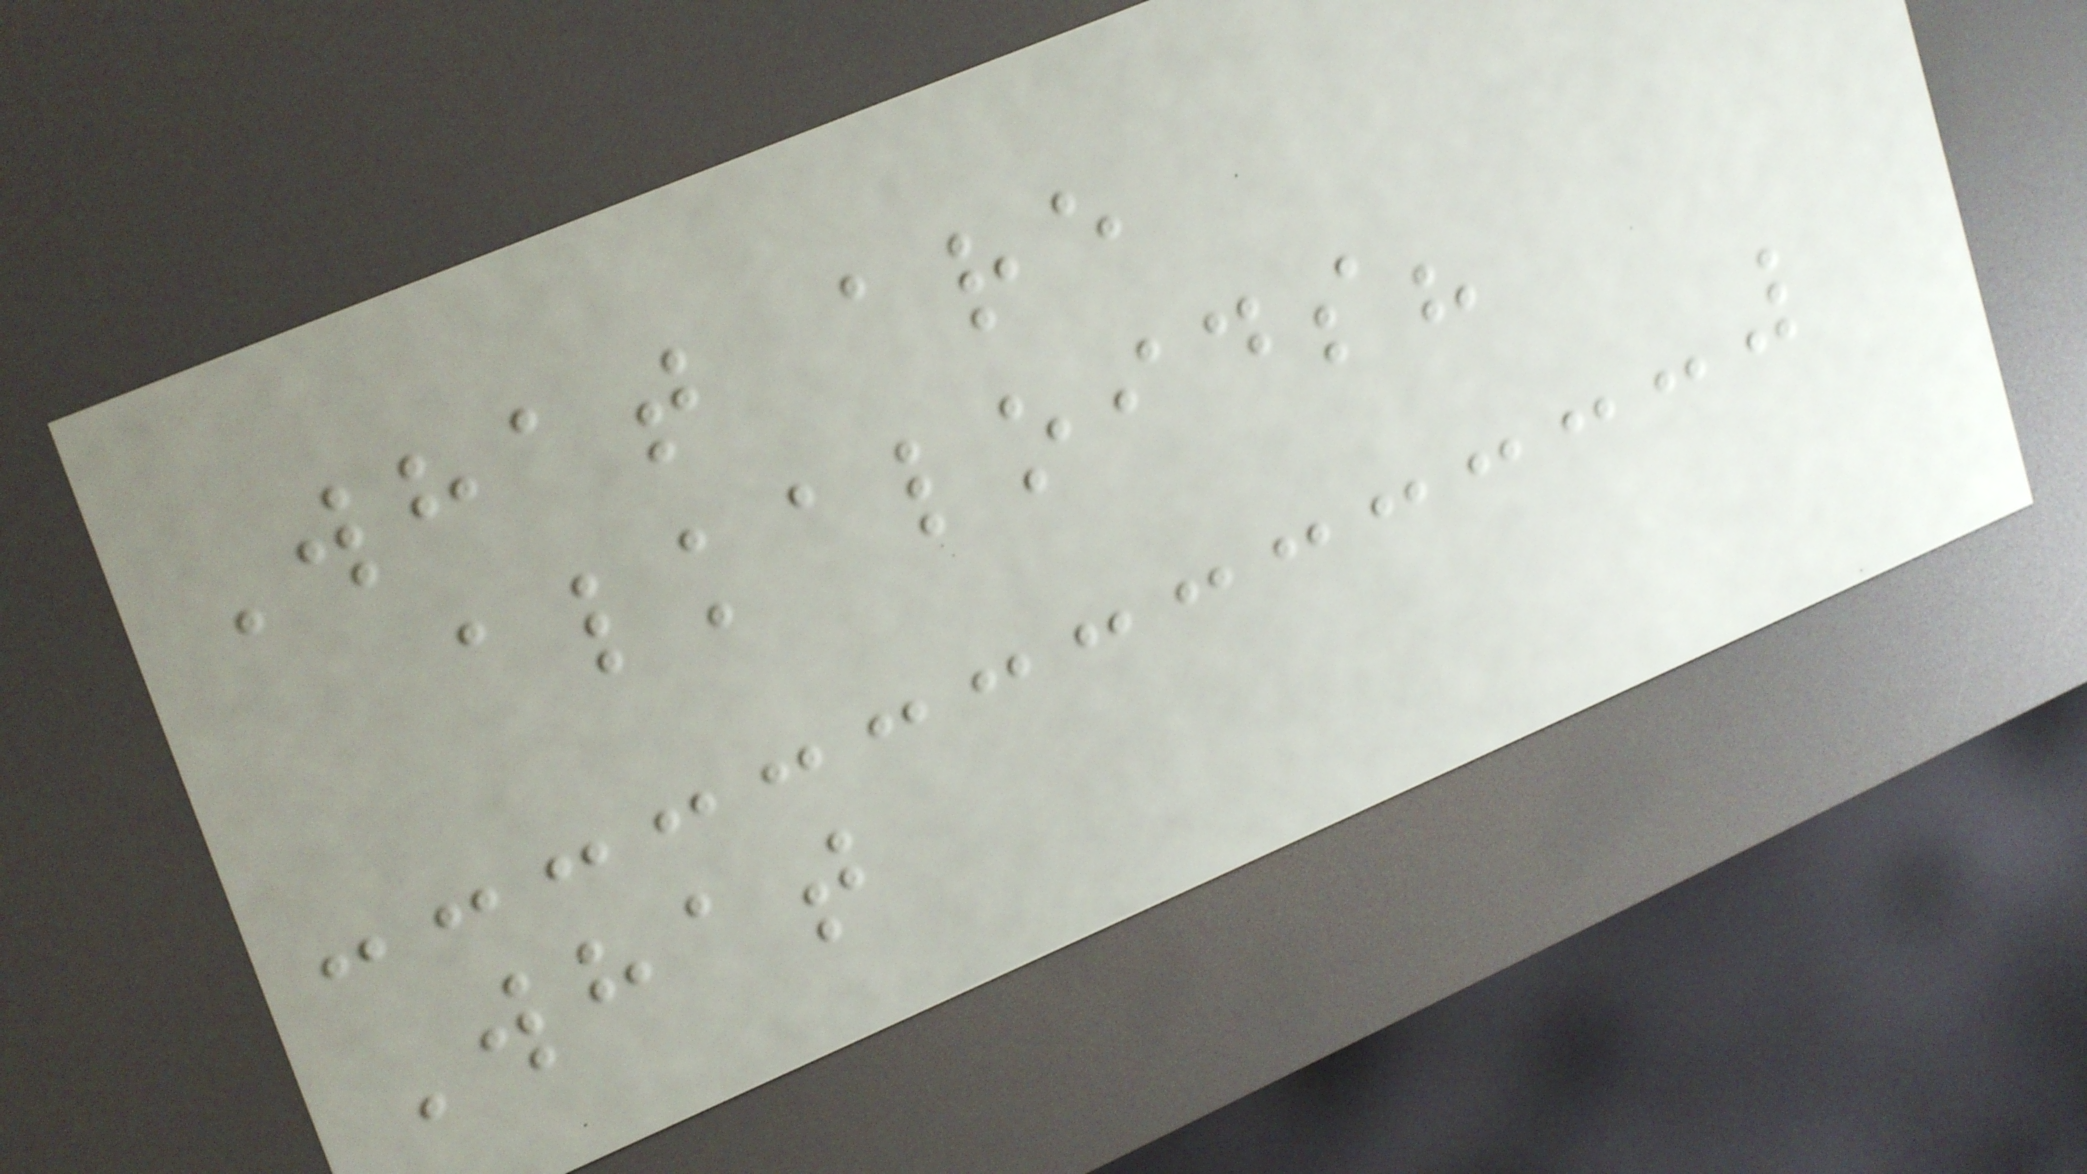What are
alkaloids?
What
